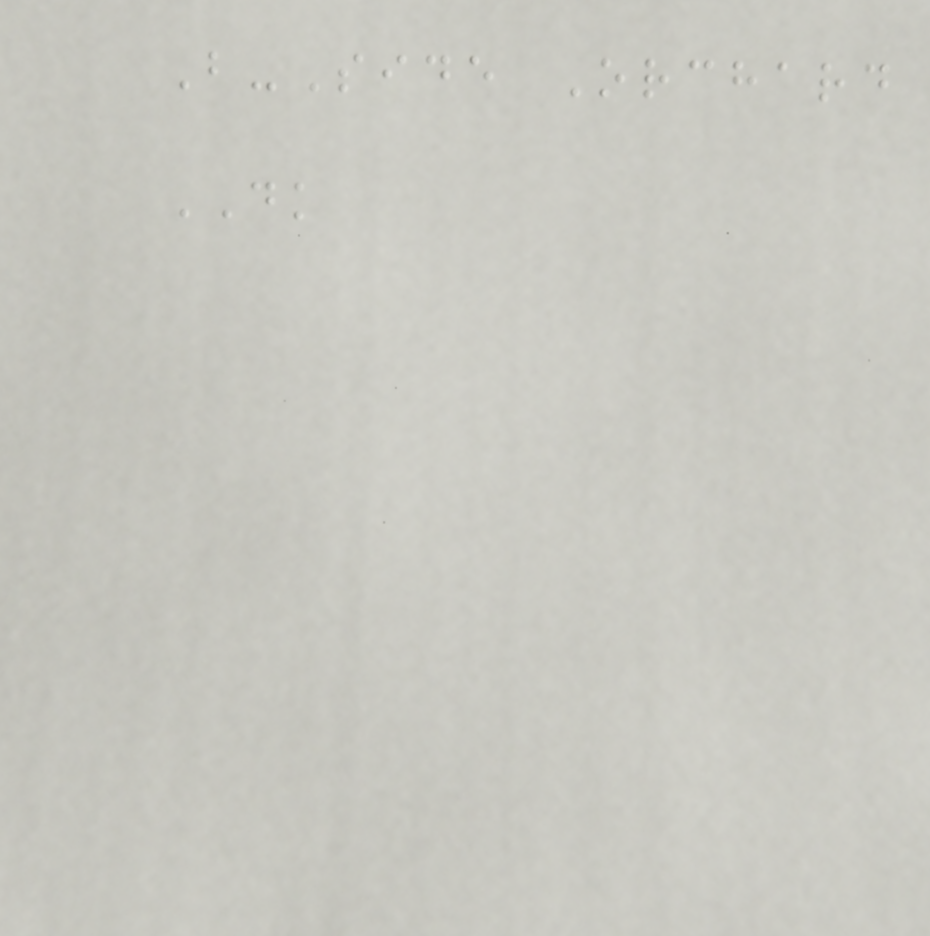B-Side Orchard
DK
